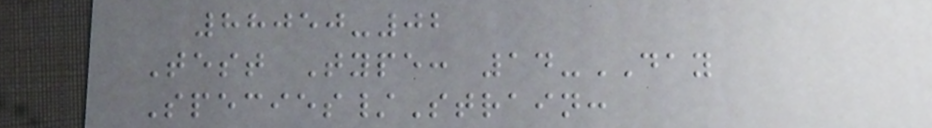88050-02
Test Type: 14-DAY
Species/Strain:
